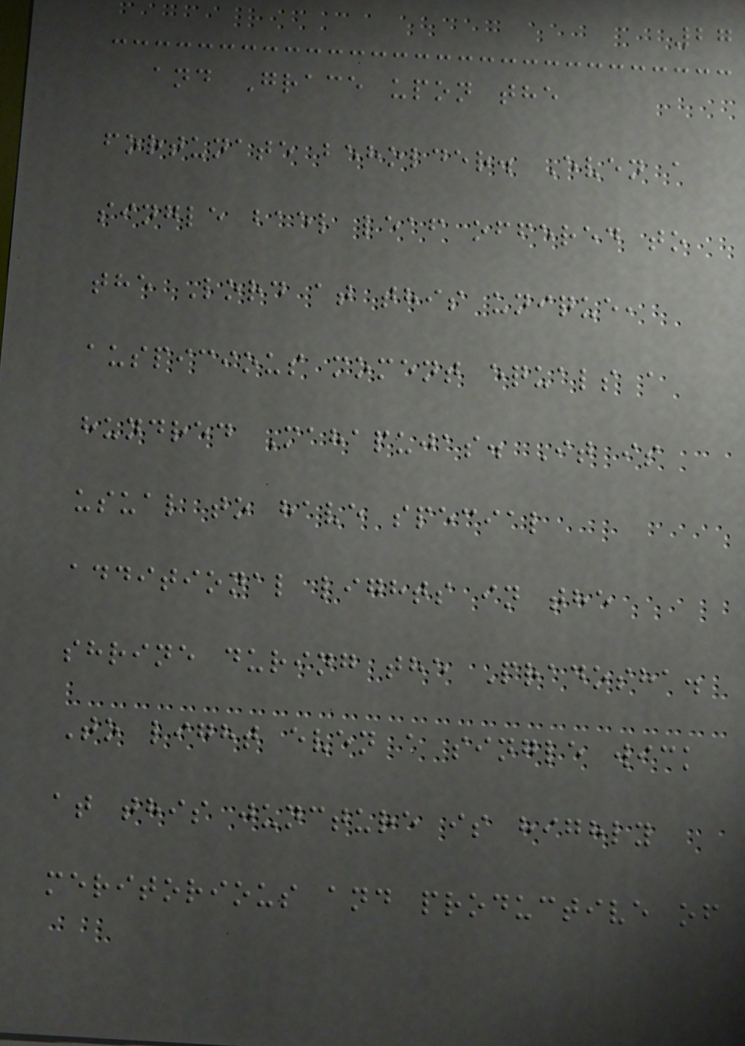27
and Grace upon the
fortunate beholder. Even a
single bael leaf offered to
the Lord at this unique,
auspicious moment equals a
hundred Mahapujas. It is
usual to have special
additional lights in the
shrine during the Pradosha.
To light even a single wick
at this juncture is highly
meritorious and productive of
